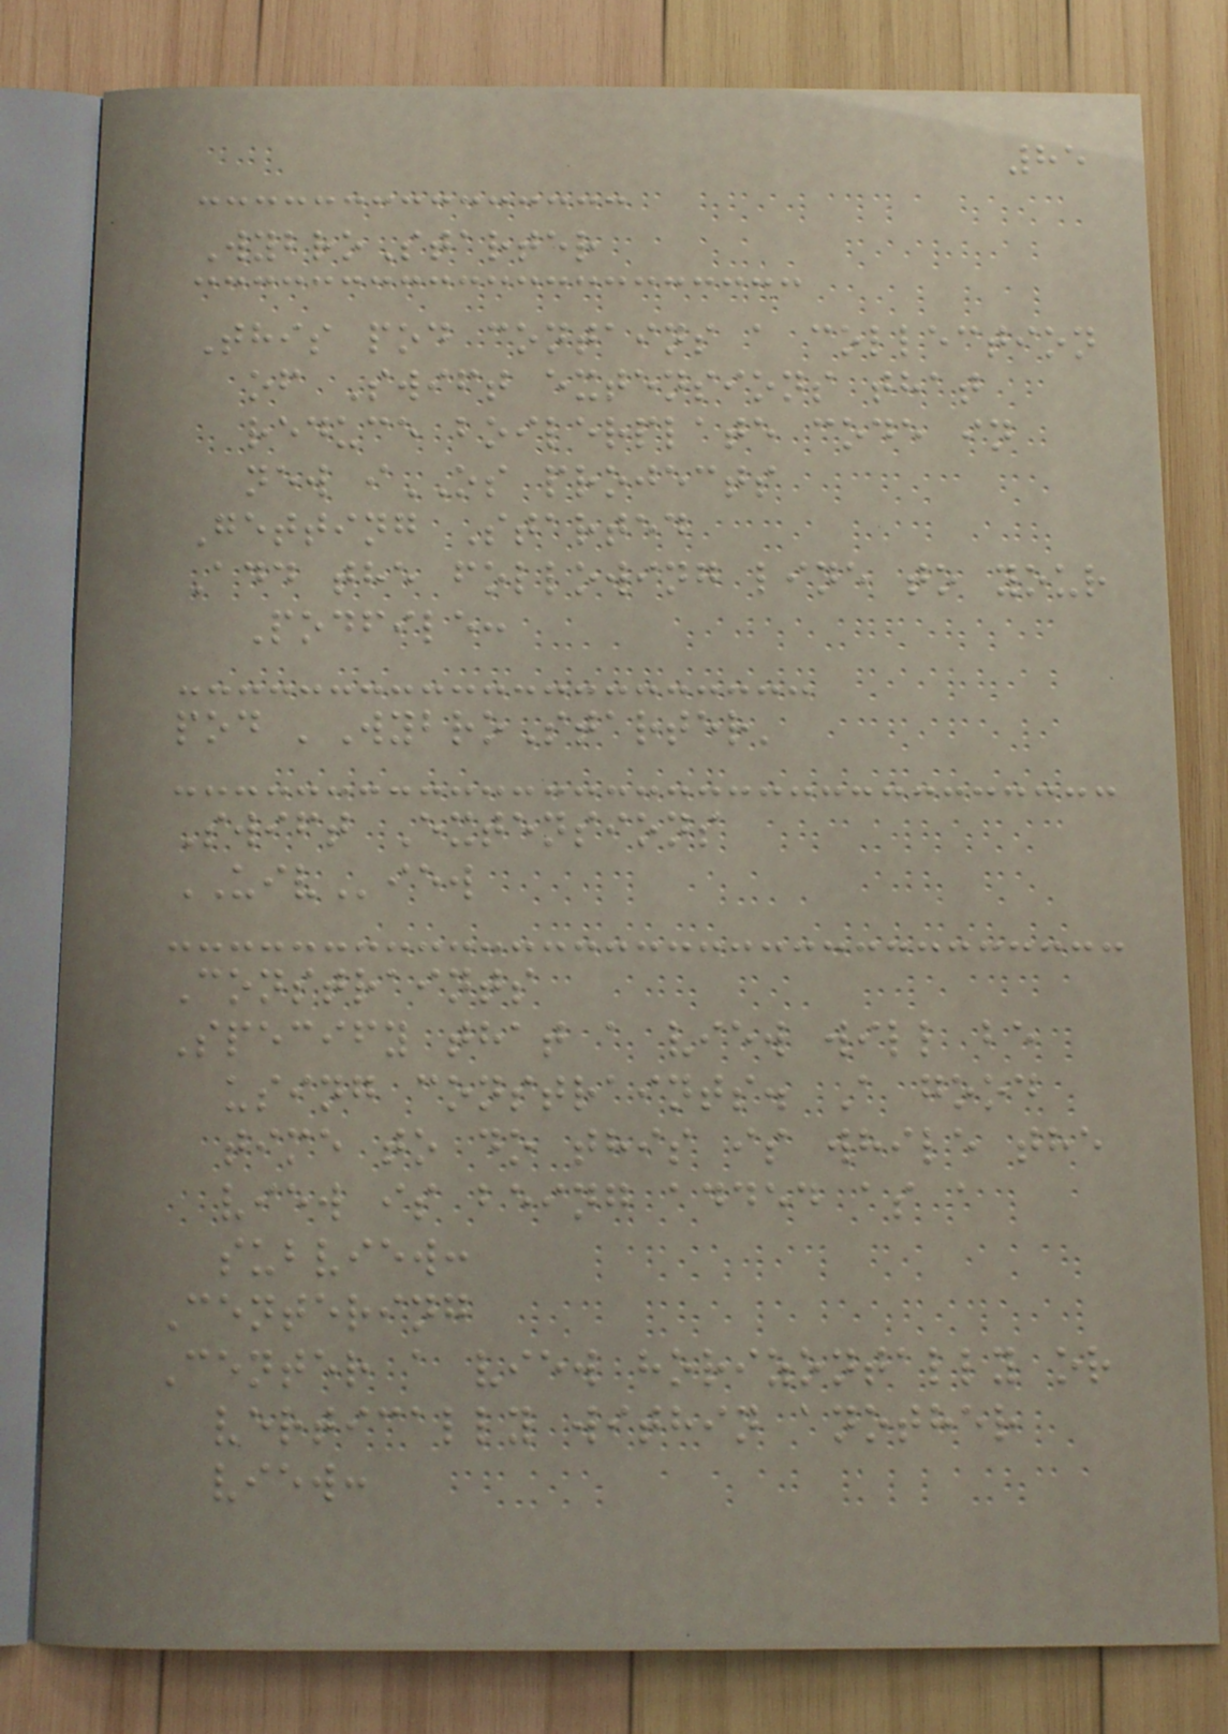85
WybroStarter
This pod contains a collection
of Swift extensions that
reduce boilerplate code in
new iOS projects
Getting Started
Add the following line to your
Podfile:
pod 'WybroStarter'
Swift Extensions
UIView
Constraints
Specify that a view will be
using constraints. A good
time to do this is while the
view is being added as a
subview:
Centering
Center a view horizontally or
vertically within another
view:
